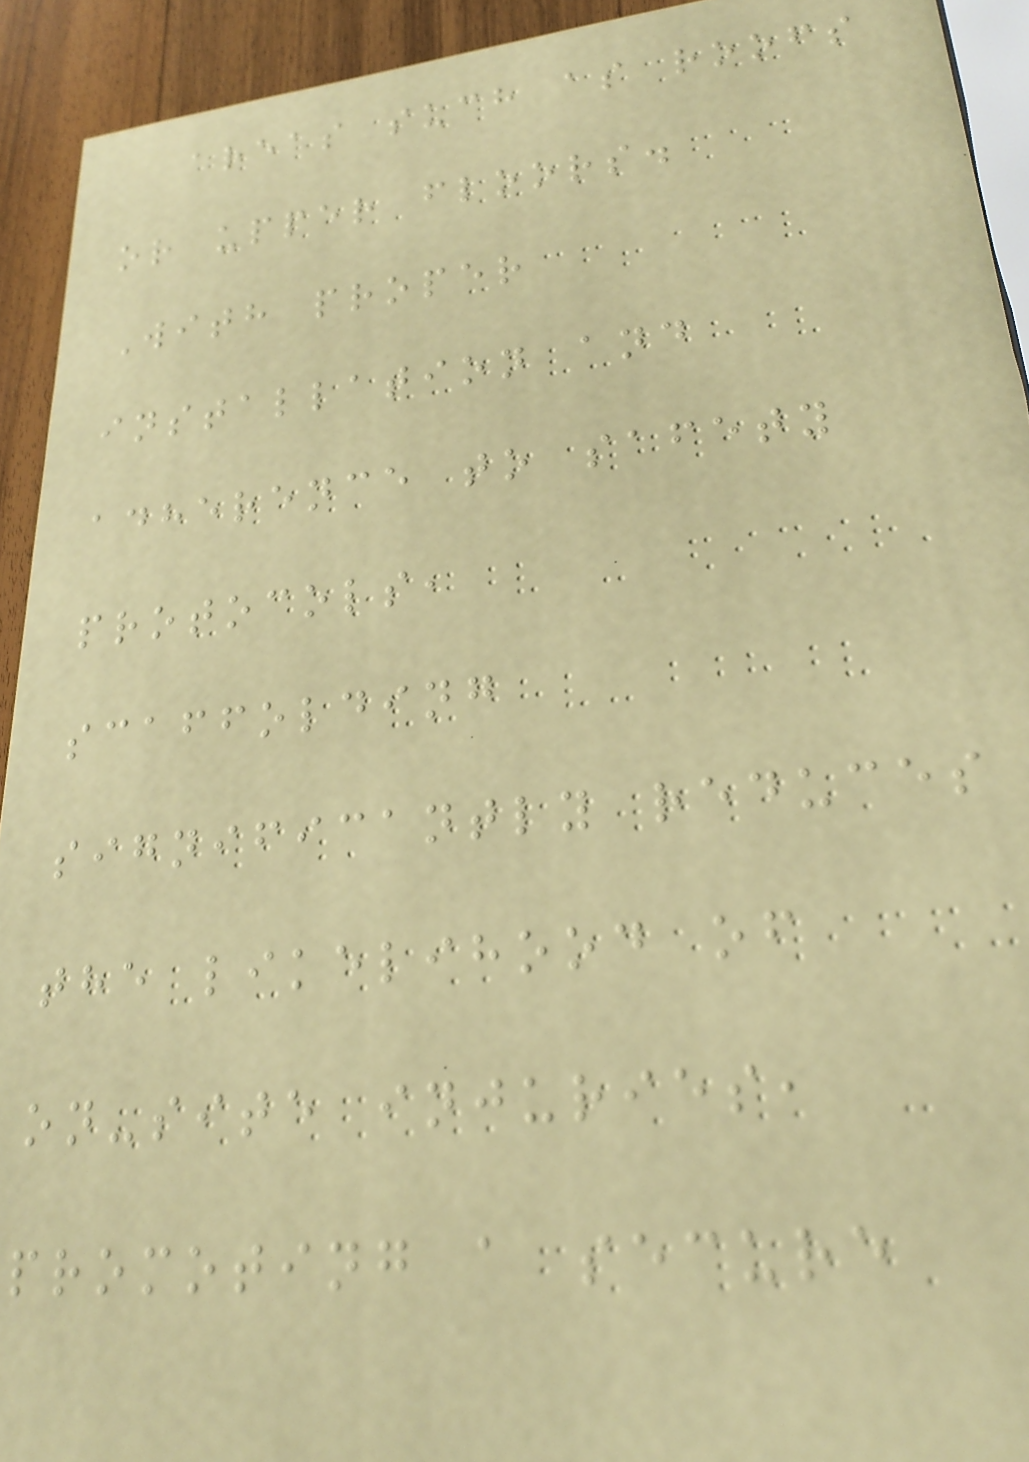areas such as roofs
or upper floors.
With proper
installation and
adherence to safety
protocols,
scaffolding
significantly reduces
the likelihood of
on-site injuries,
promoting a secure
